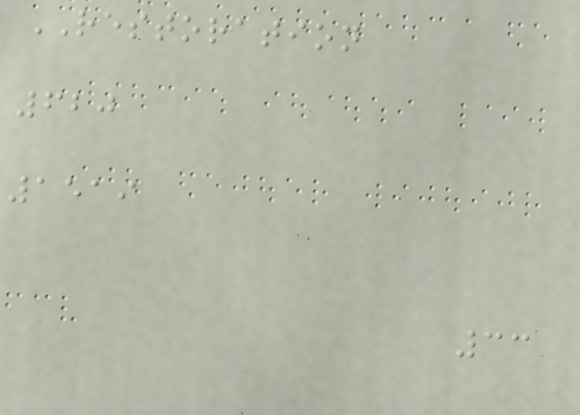RESTORATION
620
1519
33
